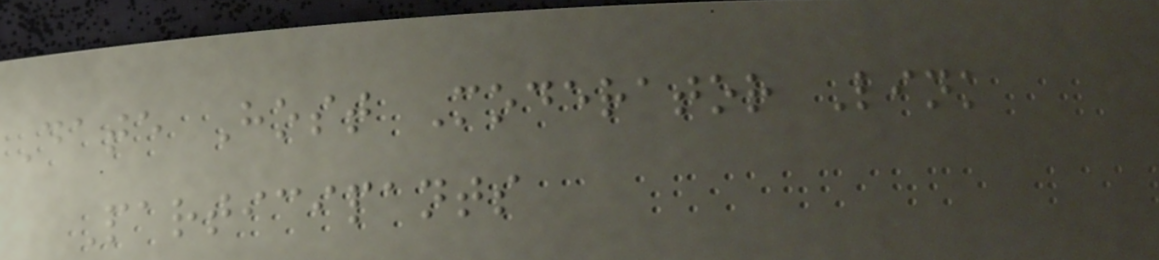Date Host Moderator Link
Participants
